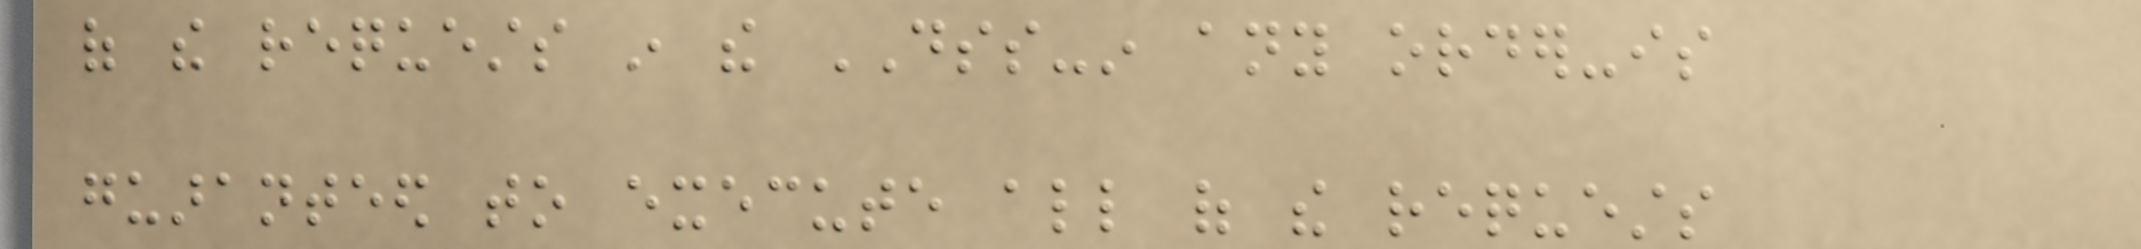of the requests in the DSS-in any order-is
guaranteed to execute all of the requests
